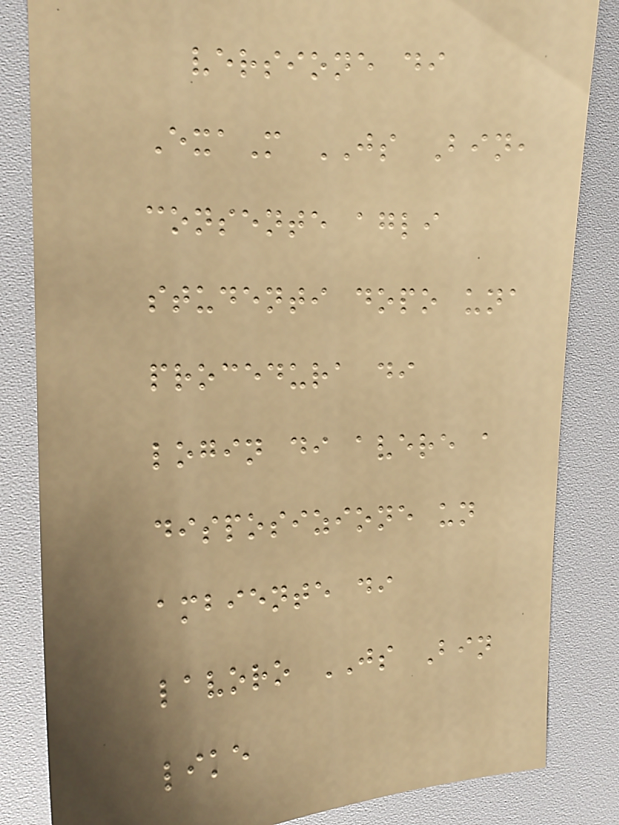versione di
ExaM JS Bin,
consente agli
studenti dopo una
procedura di
login di avere a
disposizione un
ambiente di
lavoro JS Bin
like
